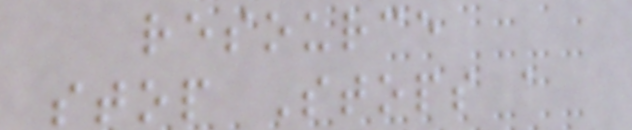resource
stop Stops a
